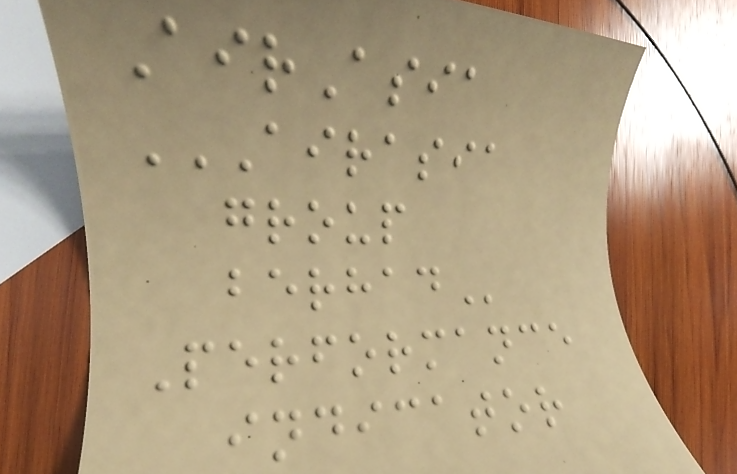AirAsia
AIRASIA
GROUP
BERHAD
Performance
indicator
